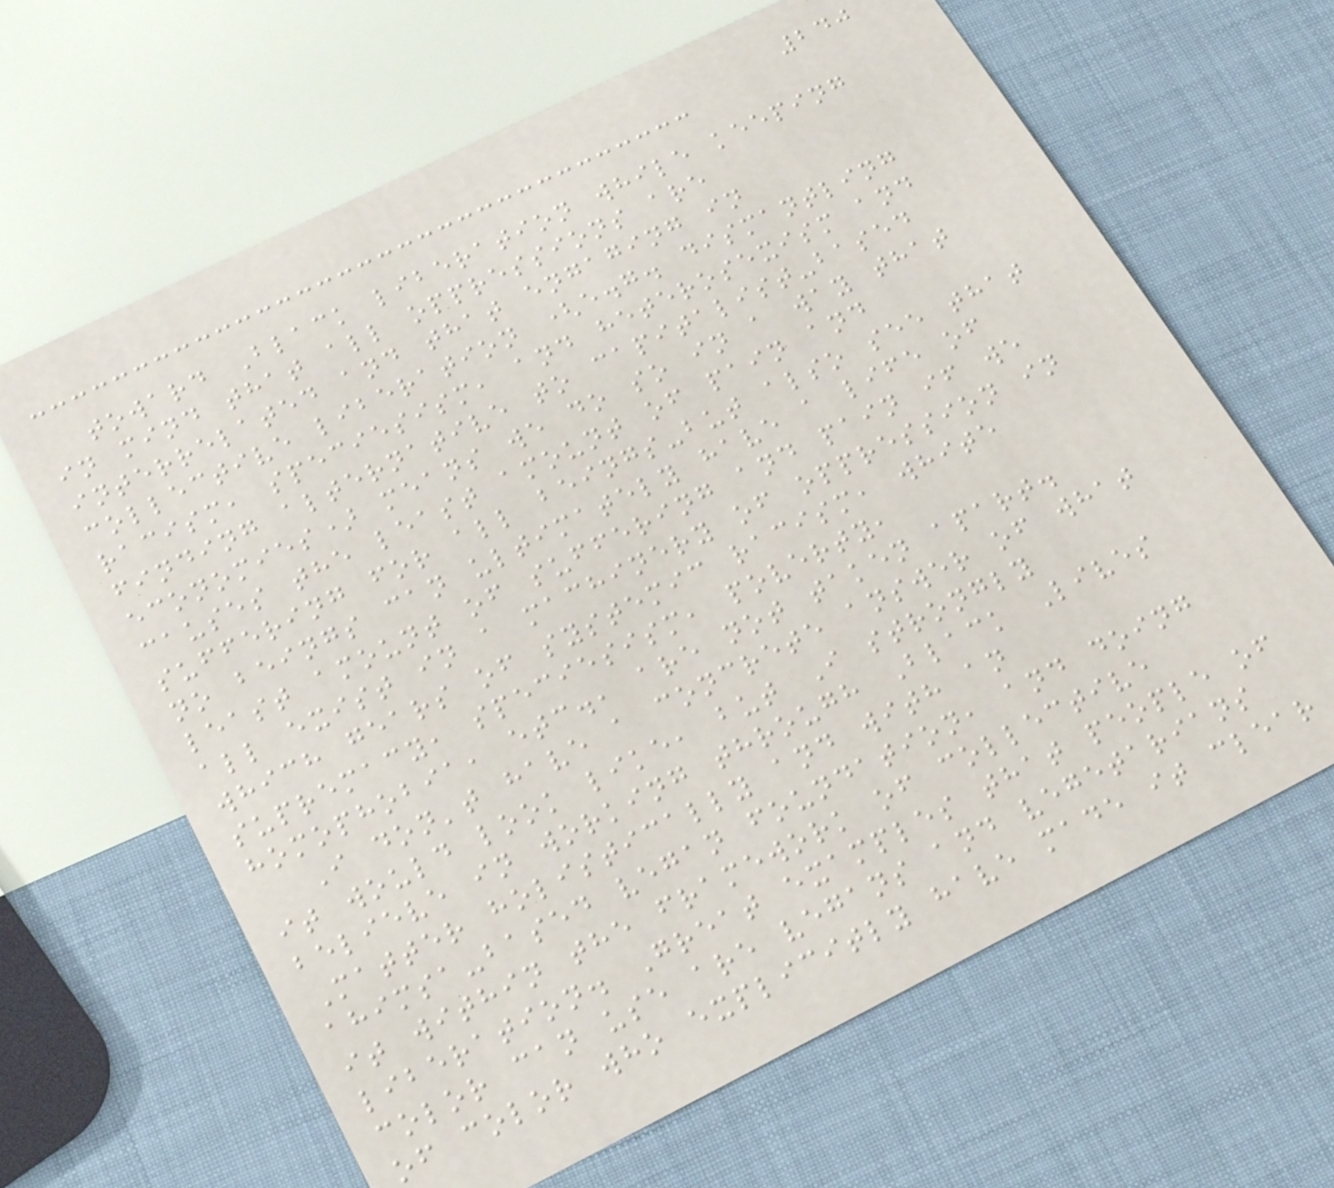240
toward Black liberation while keeping
in mind that all oppressions are
interrelated and that engaging in
collective liberation (e.g. dismantling
racism, speciesism, and heterosexism and
finding alternative to capitalist-based
economies) means we do so in a way that
causes the least amount of pain and
suffering for all beings-but also see that
no beings can ultimately have a life of
least amount of suffering and pain if we
all exist in a machinery of oppression in
which gears of systemic racism, white
supremacy, speciesism, poverty,
homophobia, etc., are not taken apart.
I don't have a concrete answer of what
it would look like, but I strongly
believe in working through Black Lives
Matter holistically and with an
ahimsa-based vegan foundation, and doing
it within the framework of collective
liberation. Great examples that people of
color can use are vegans and vegetarians
of color who explicitly have made it clear
